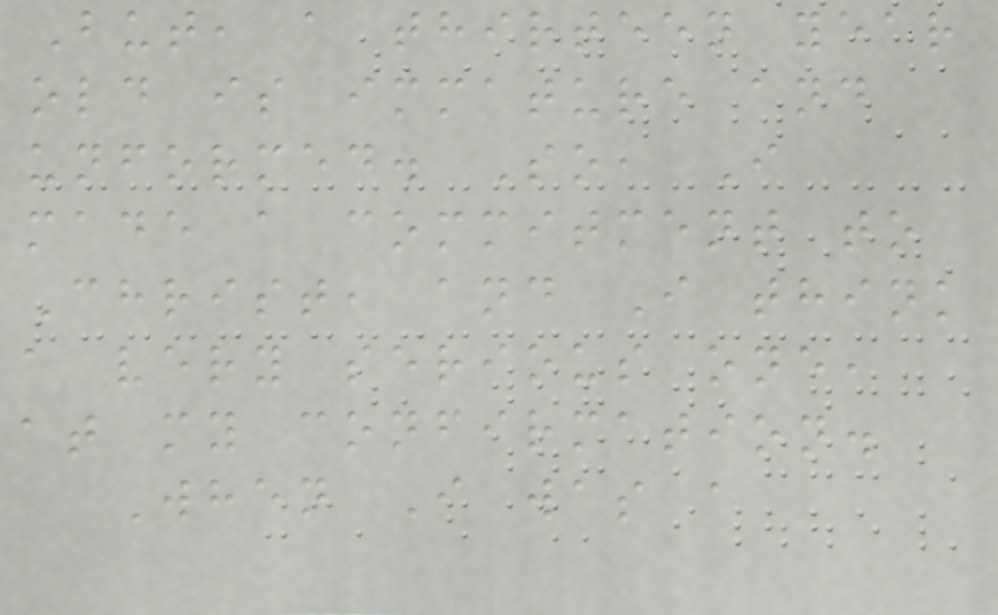But, a thirteen year
old is immature and
unformed. So, I
made a commitment to
Christ, and I think
a very serious one,
at my confirmation.
When I was a
